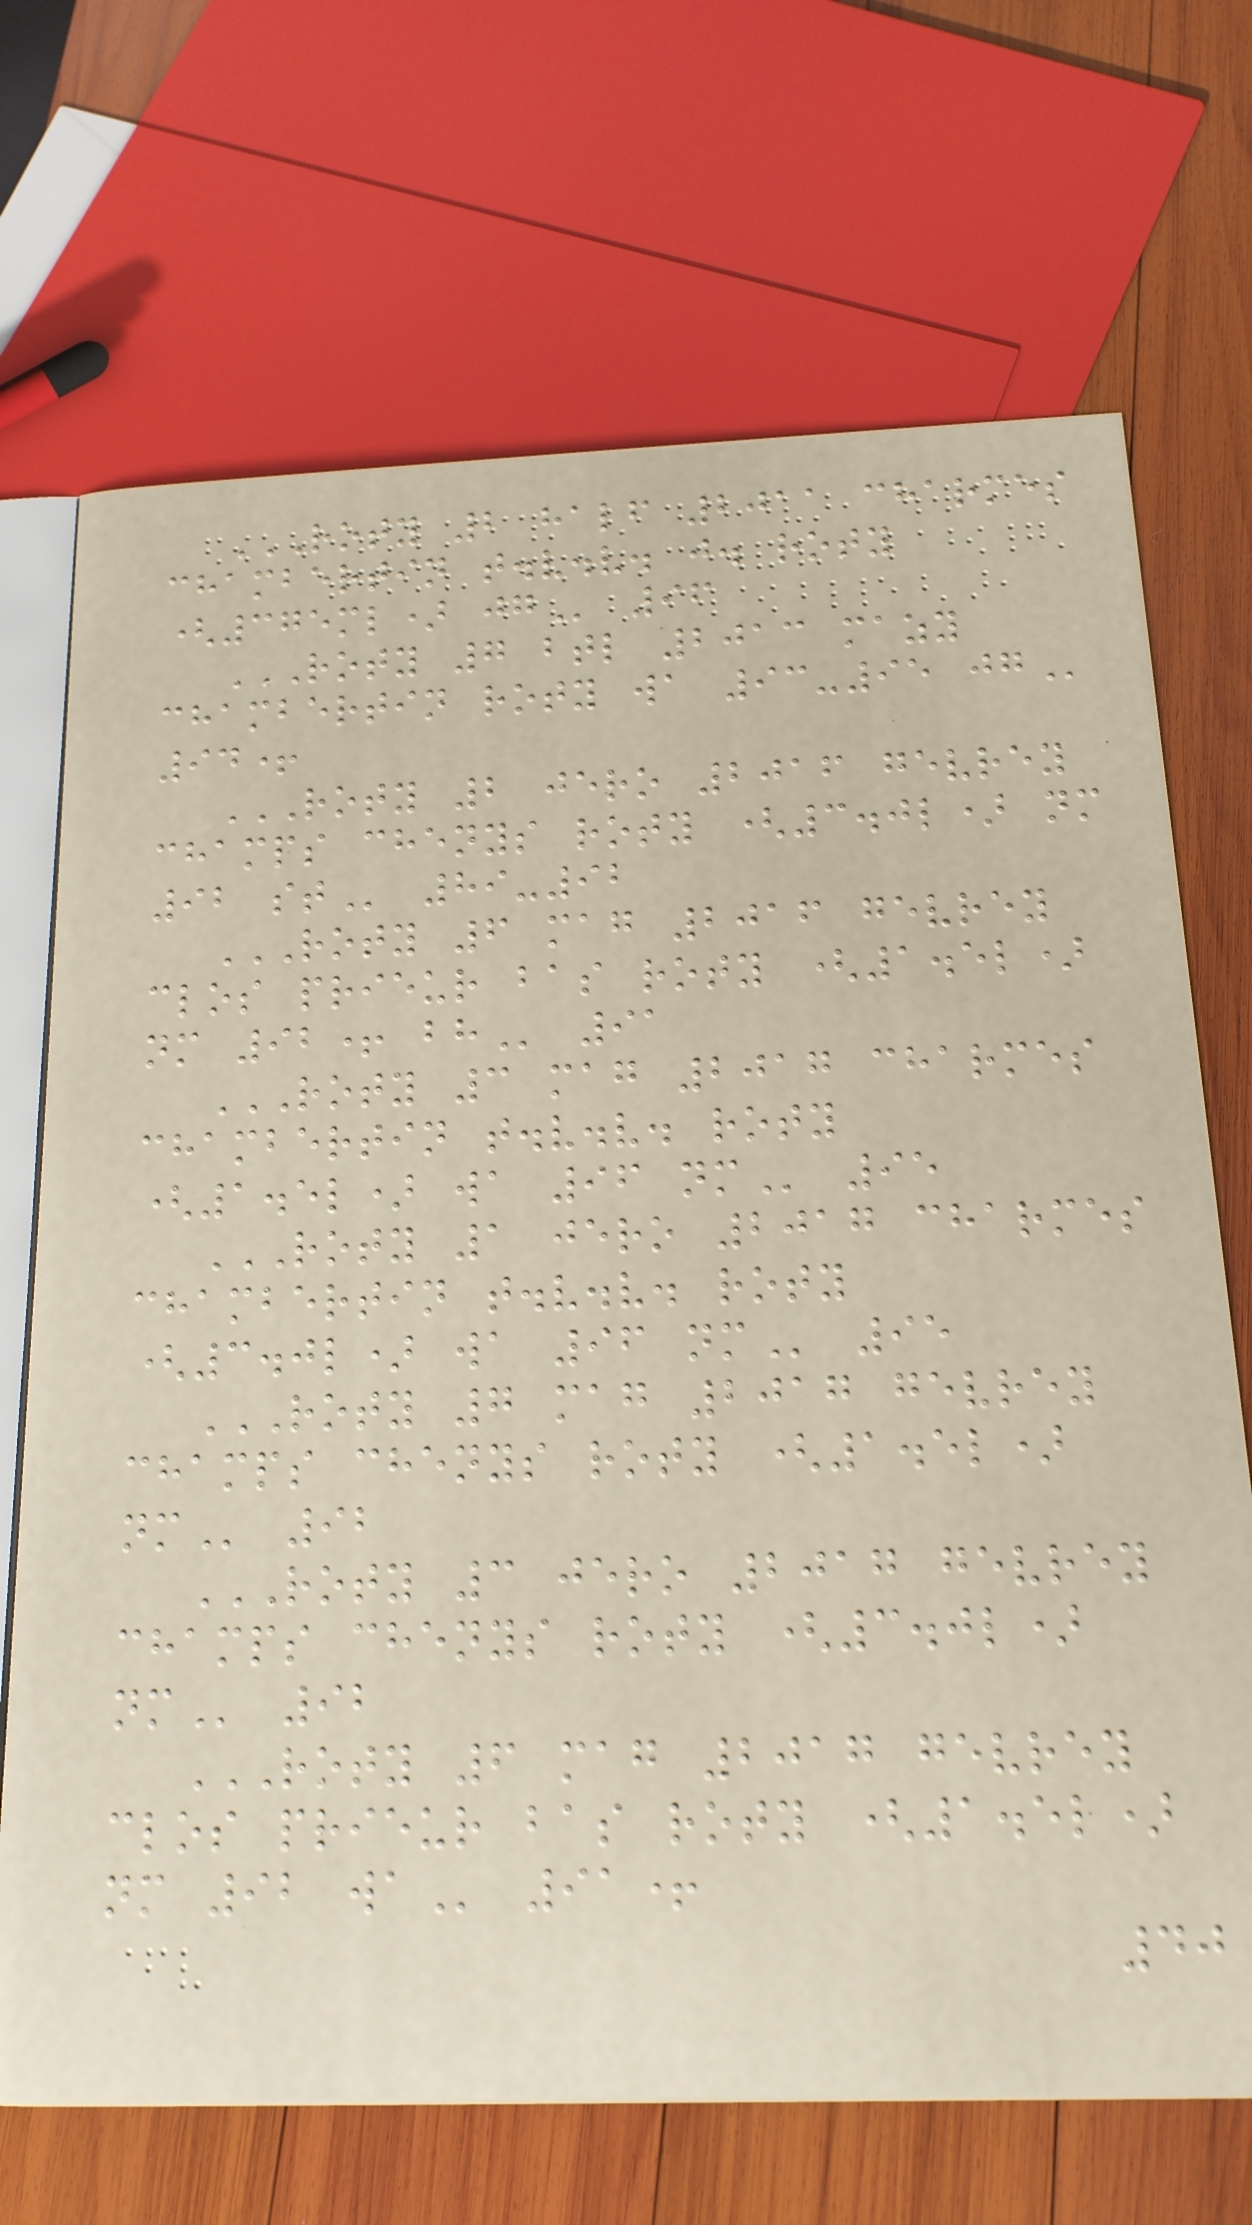ROTY 2 HALF 2011 CHARMES
CHAMBERTIN T.V.V. J. ROTY
(375ML) JG 96
ROTY 7 BTL 2013 MAZY
CHAMBERTIN ROTY WA 93-95 JG
94+
ROTY 2 JERO 2016 GEVREY
CHAMPS CHENYS ROTY (3.0L) NM
92 ST 89-92
ROTY 6 MAG 2016 GEVREY
CLOS PRIEUR BAS ROTY (1.5L)
NM 92+ BH 91
ROTY 3 MAG 2017 CHARMES
CHAMBERTIN T.V.V. ROTY
(1.5L) WA 96 NM 95
ROTY 1 JERO 2017 CHARMES
CHAMBERTIN T.V.V. ROTY
(3.0L) WA 96 NM 95
ROTY 7 MAG 2017 GEVREY
CHAMPS CHENYS ROTY (1.5L)
NM 92
ROTY 3 JERO 2017 GEVREY
CHAMPS CHENYS ROTY (3.0L)
NM 92
ROTY 6 MAG 2017 GEVREY
CLOS PRIEUR BAS ROTY (1.5L)
NM 92 WA 91+
40
